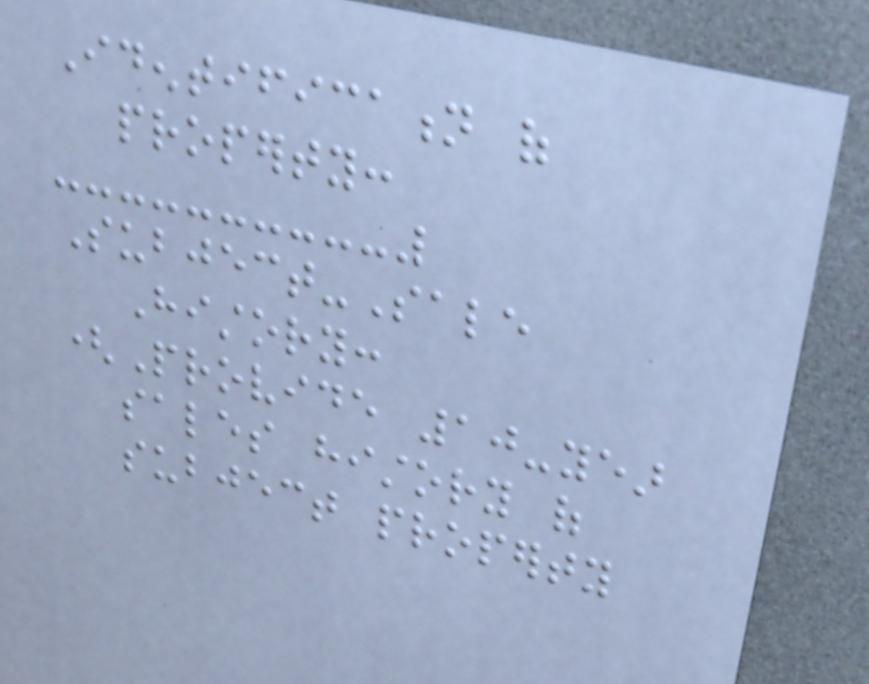Identification of
property:
Subject-Sale
History:
(Provide 10-year
sales history of
subject property
